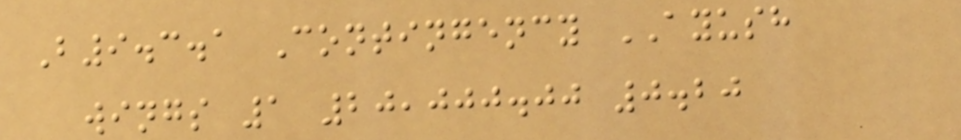B9.3.1 Contingency AYUSH
wings 1 20,000.00 0.20
